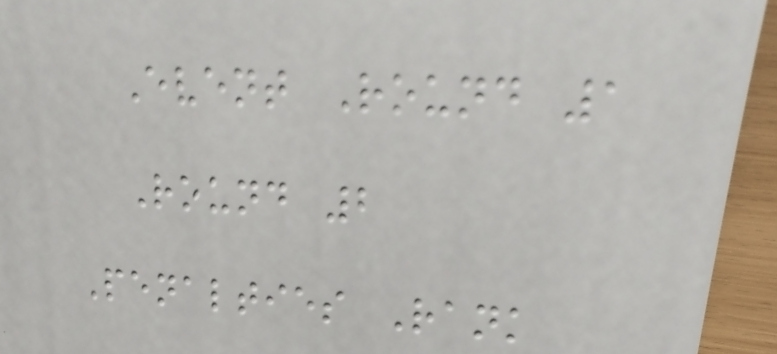Event Round 1
Round 2
Penalties Rank
